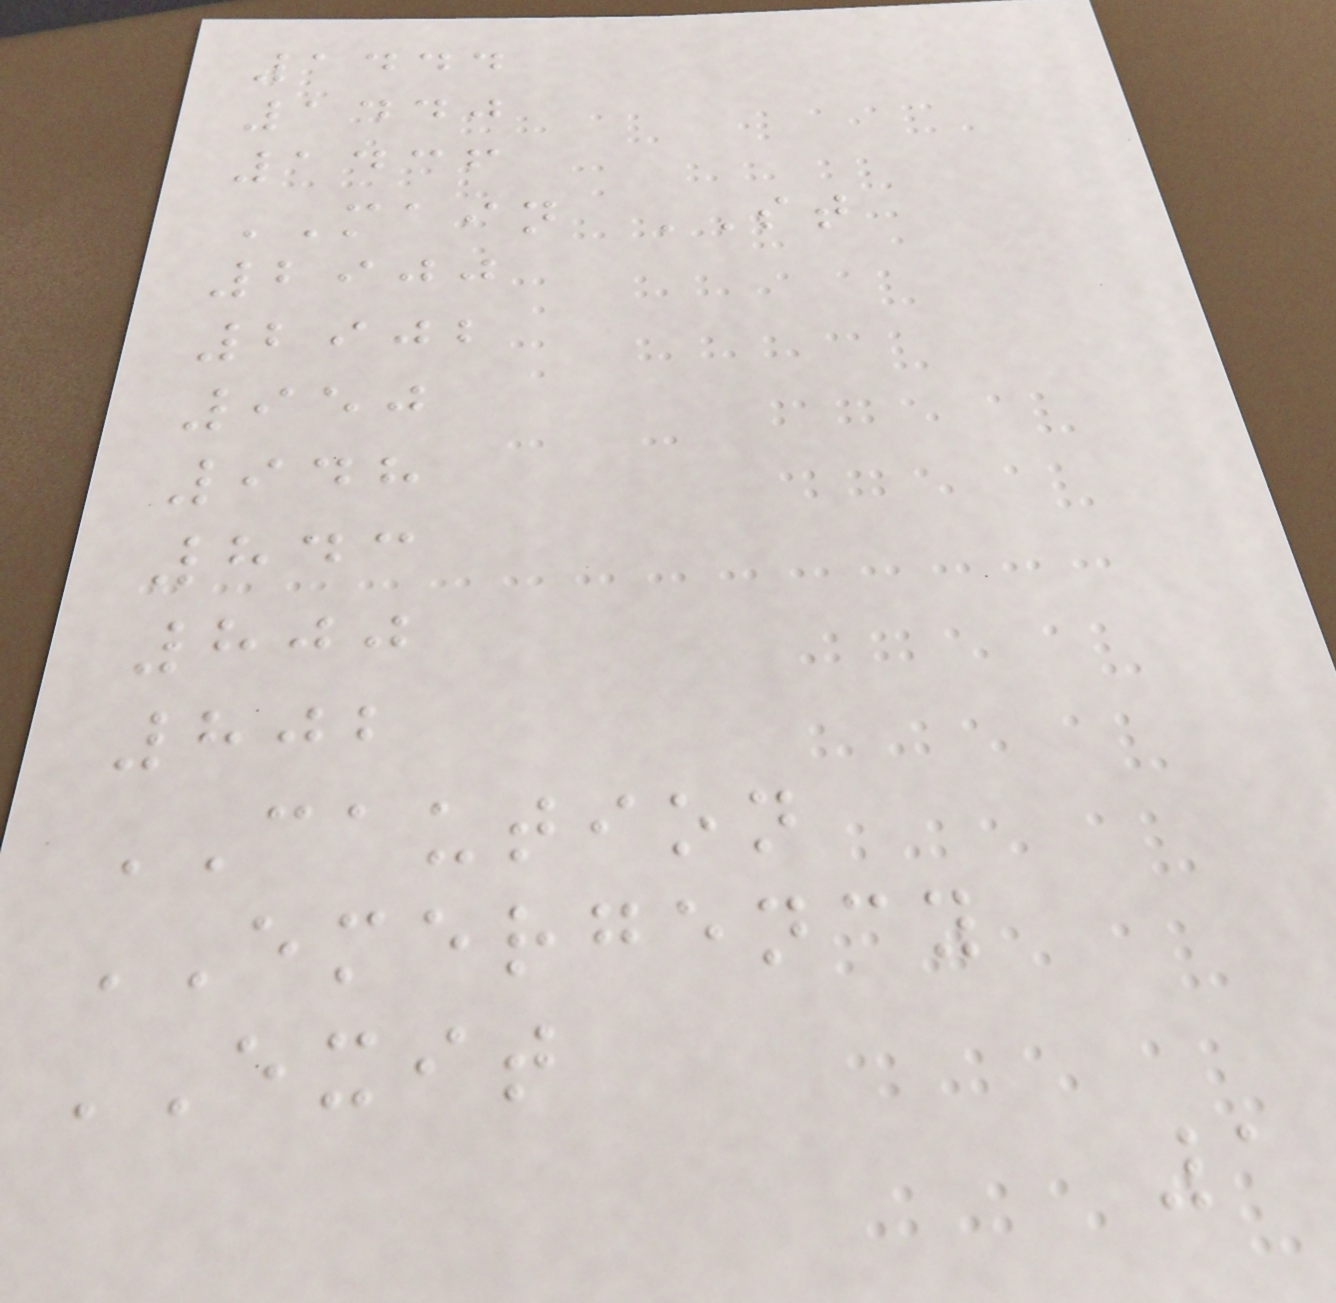1444
1440
1436
MAIN ST
2900
2902
950
948
843
800
802
CAUTION
EMERGENCY
EXIT
1
